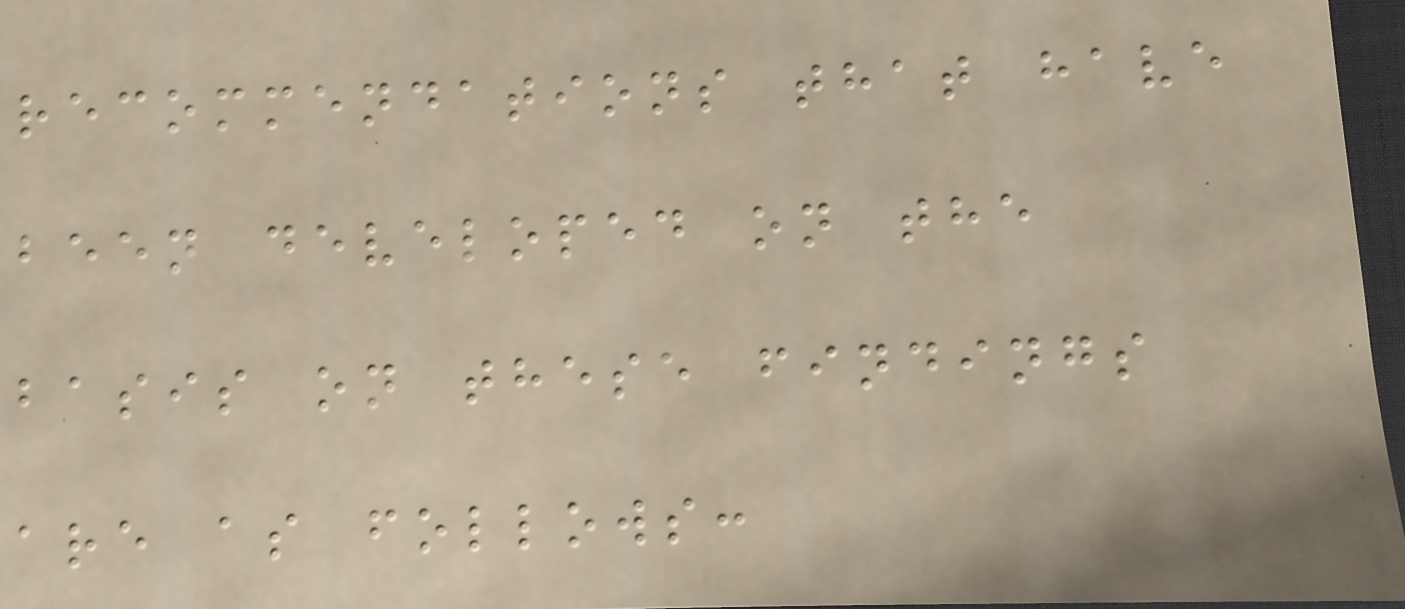recommendations that have
been developed on the
basis on these findings
are as follows:
